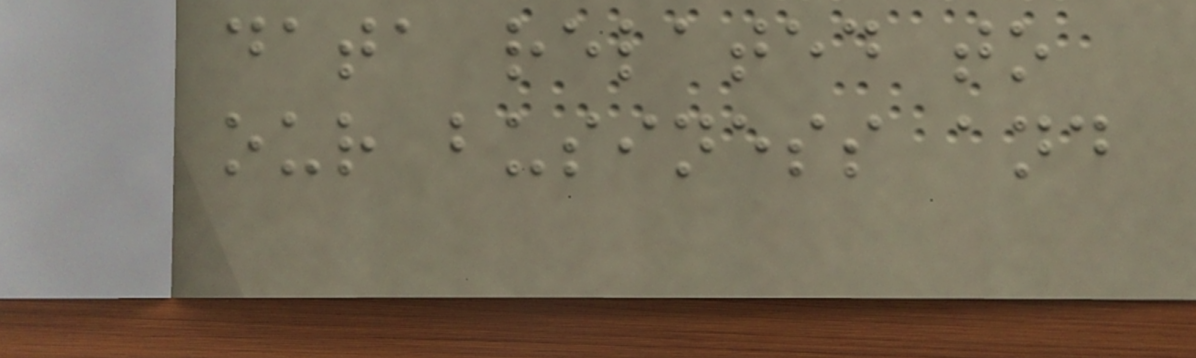data related to
our business and
